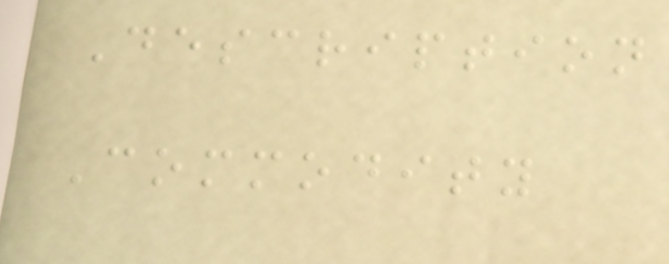Description
Commodity
